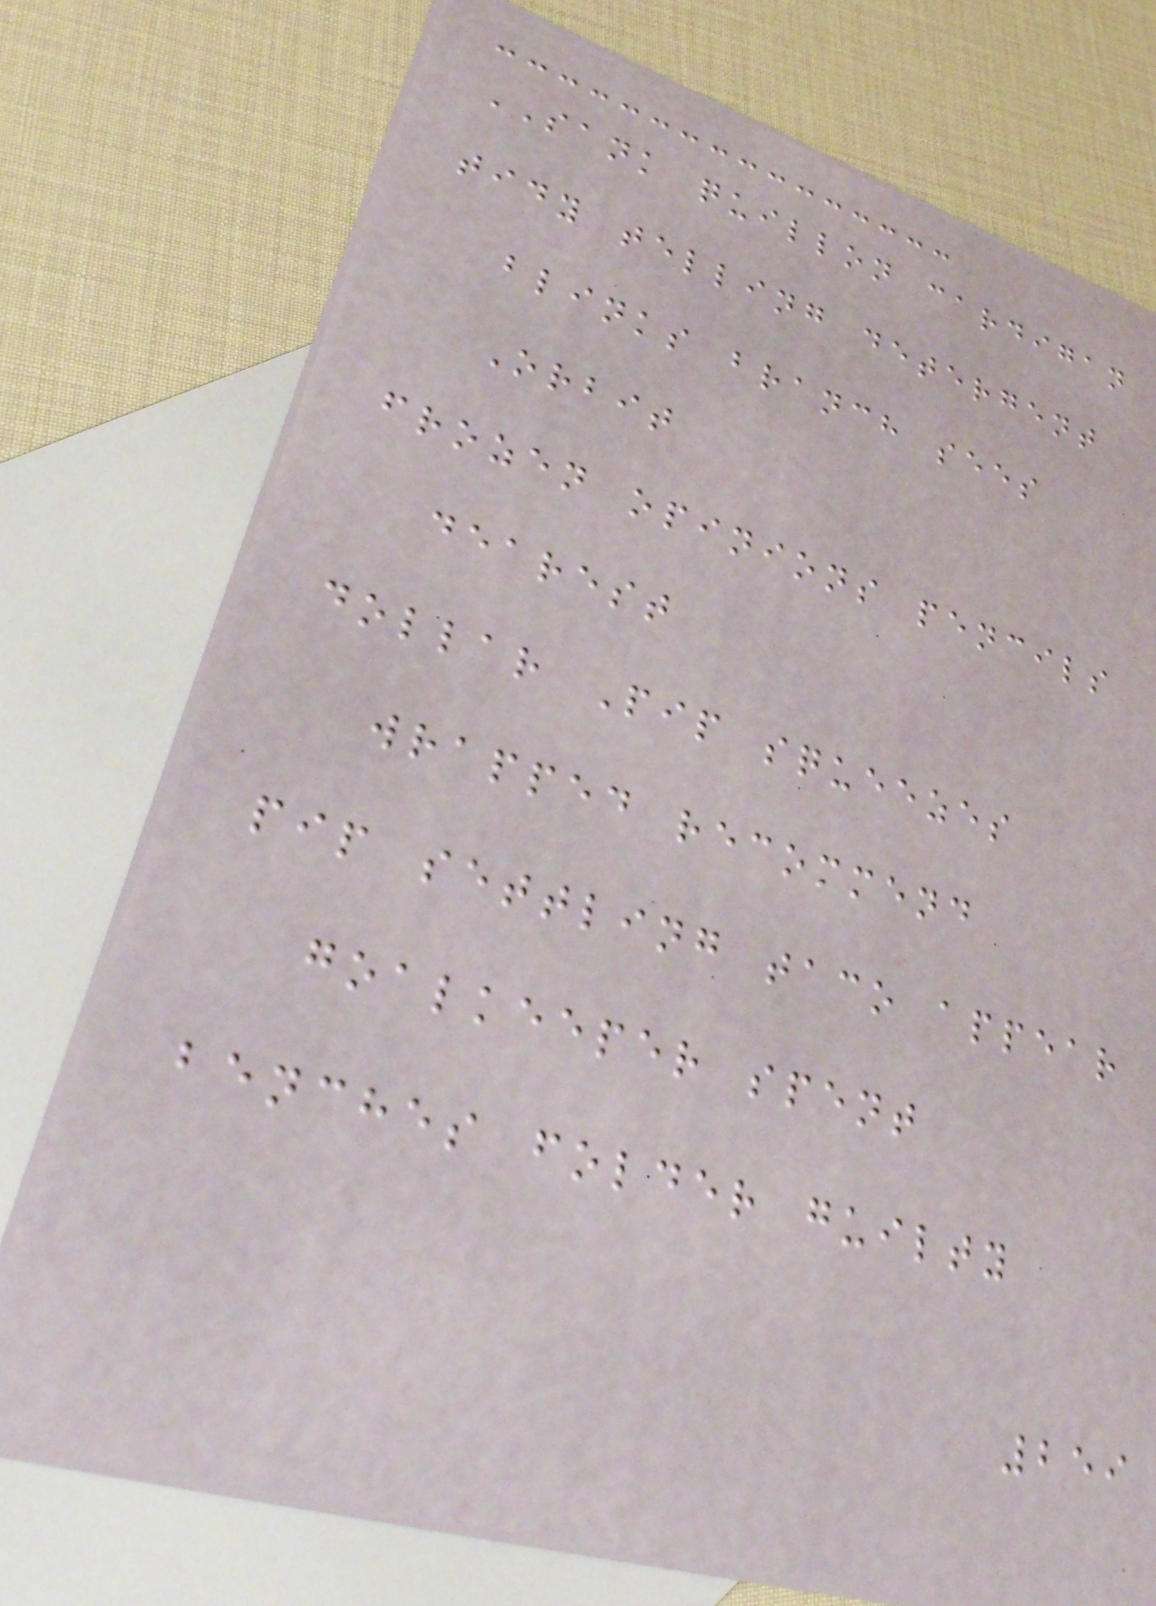SANK quillon cardigan
tidy telling detergent
blinks branch sees
Orbit
frozen opinions pencils
dearest
dollar Pip squeezes
wrapped recommend
pip settling taco appear
goalkeeper spent
benches folder guilty
259
